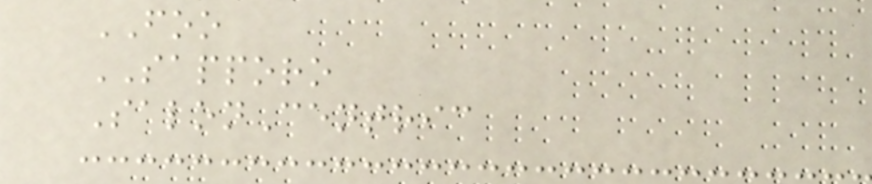FOO
SAPPORO
SalonCentric
